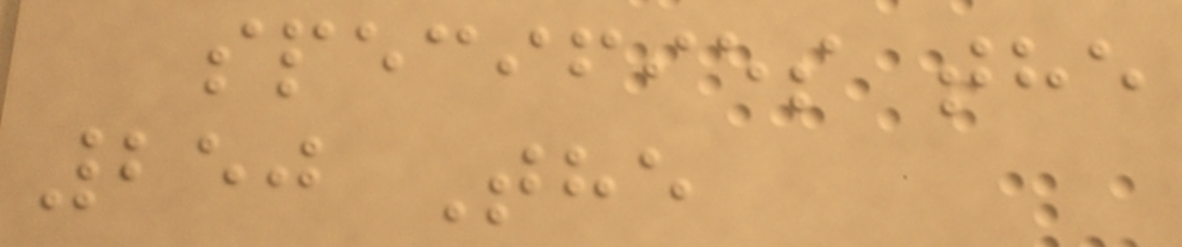specifies the
250 The
